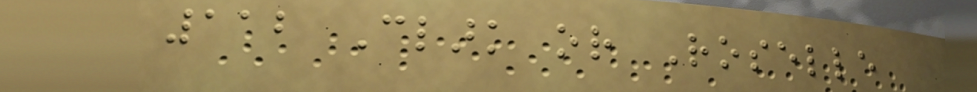112 Clark or Roselle
